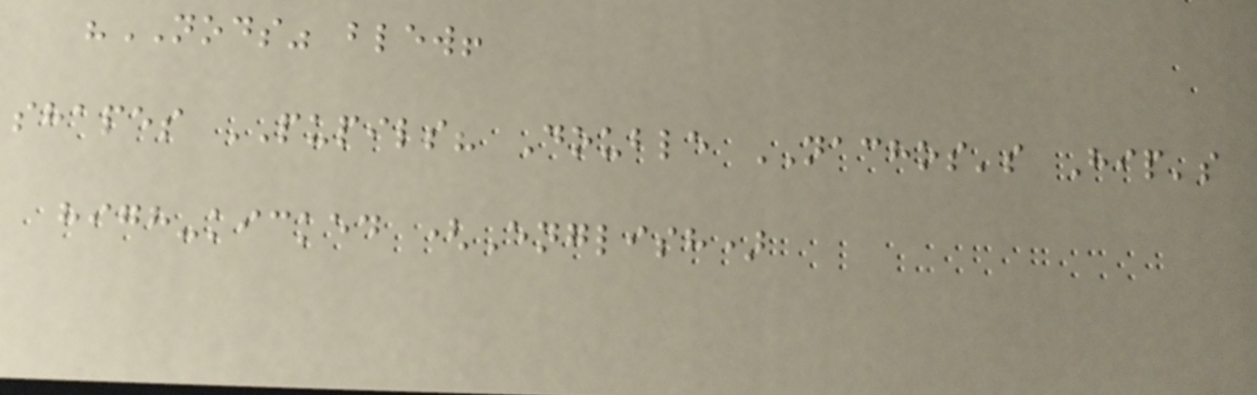"NODS" blew!
shapes PUPILS? Double NACHOS's Hip's
high-kicked (English)
